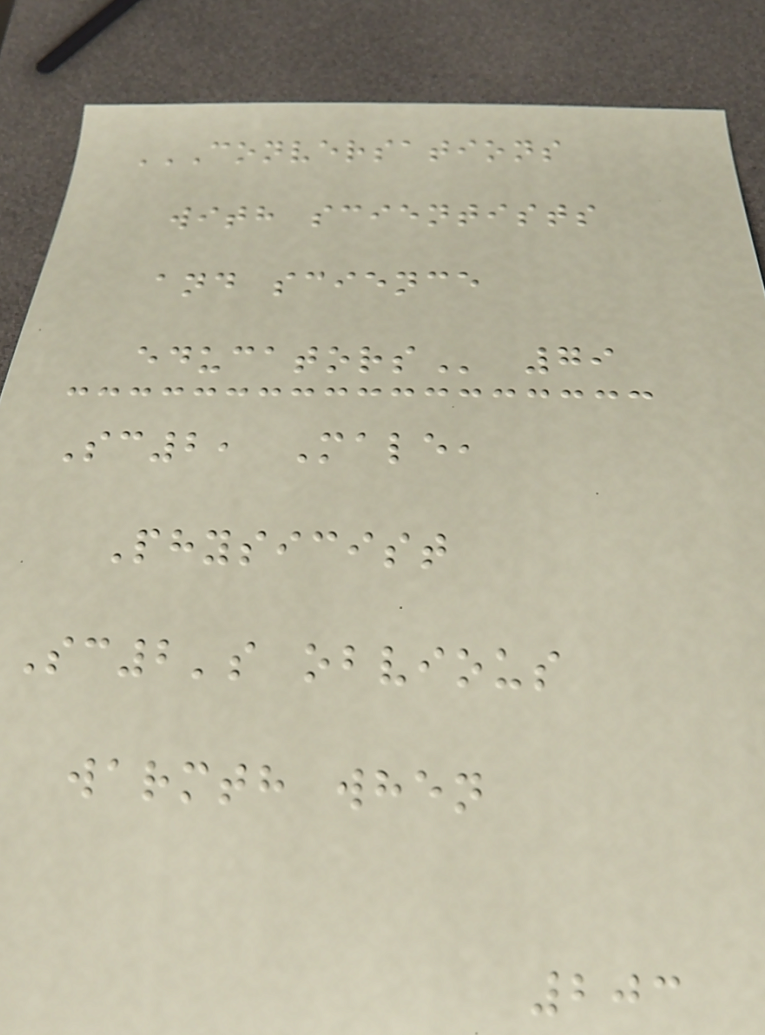CONVERSATIONS
WITH SCIENTISTS
AND SCIENCE
EDUCATORS 79
Sc2, Male,
Physicist
Sc2's obvious
warmth when
203
